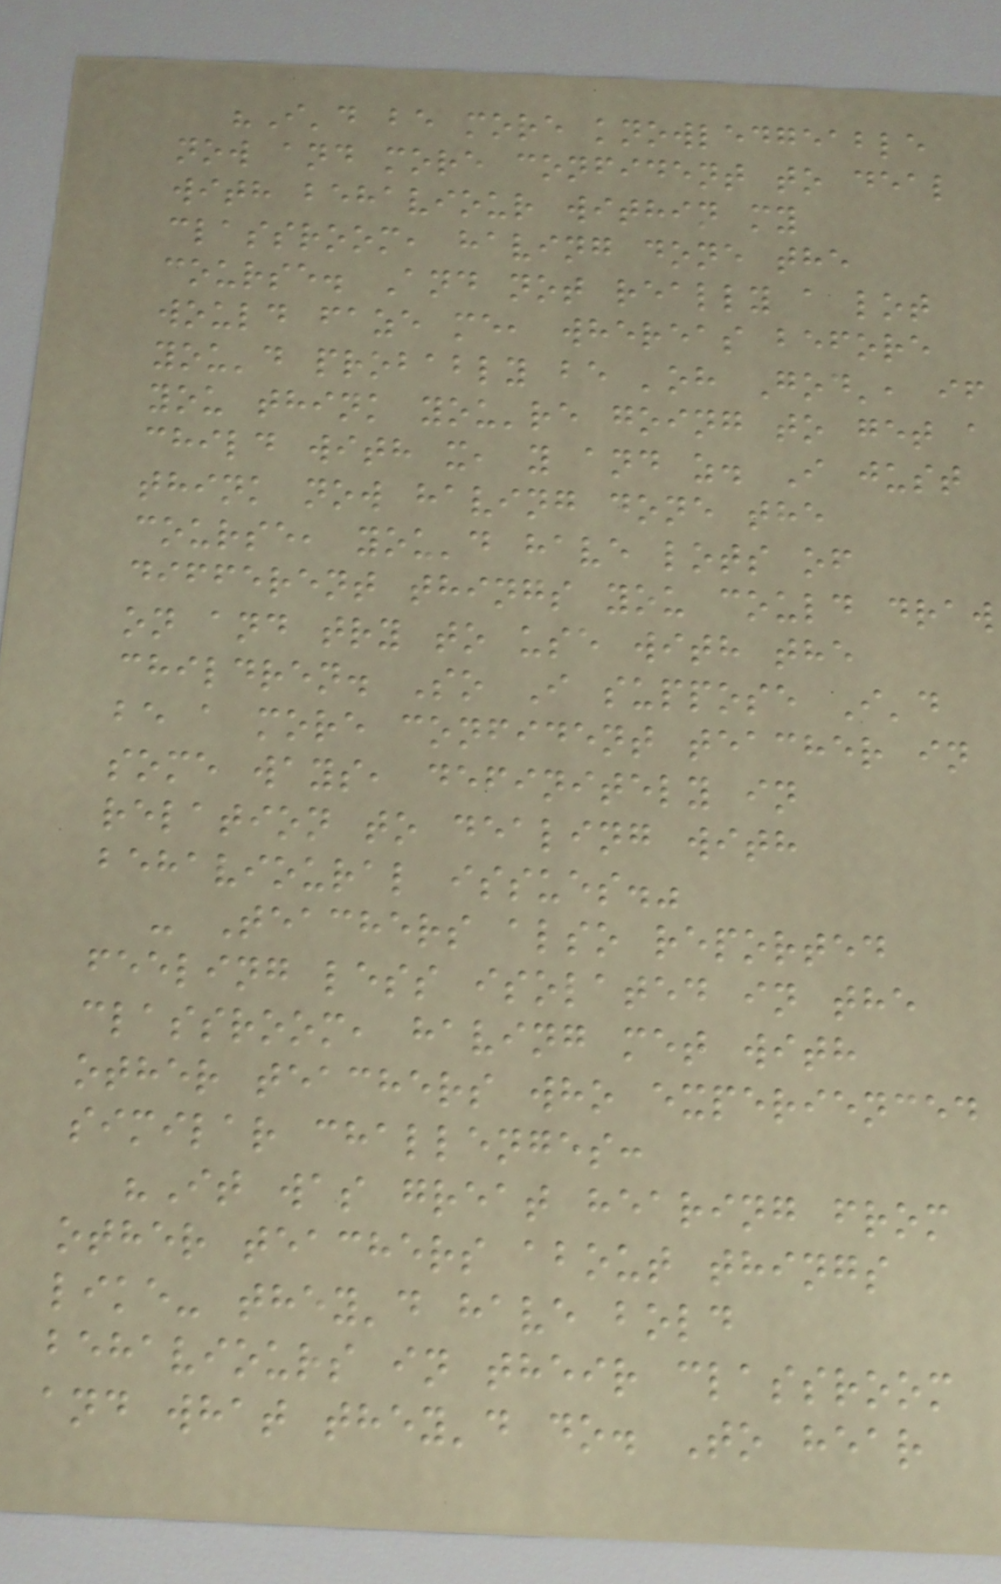"I'd be more knowledgeable
now and more confident to deal
with behaviour within my
classroom, having done the
course. And not really a lot
would faze me, whereas before
you'd probably be 'oh God', if
you think you're going to get a
child with x, y and z. I just
think now having done the
course, you'd have lots of
different things you could draw
on and try to use with the
children. So I suppose I'd
be a more confident teacher in
some ways, definitely in
relation to dealing with
behavioural issues."
- Teachers also reported
feeling less isolated in the
classroom, having met with
other teachers who experienced
similar challenges:
"It was great hearing from
other teachers about things
like- they'd have bold
behaviours in their classroom
and what they'd do. To hear
